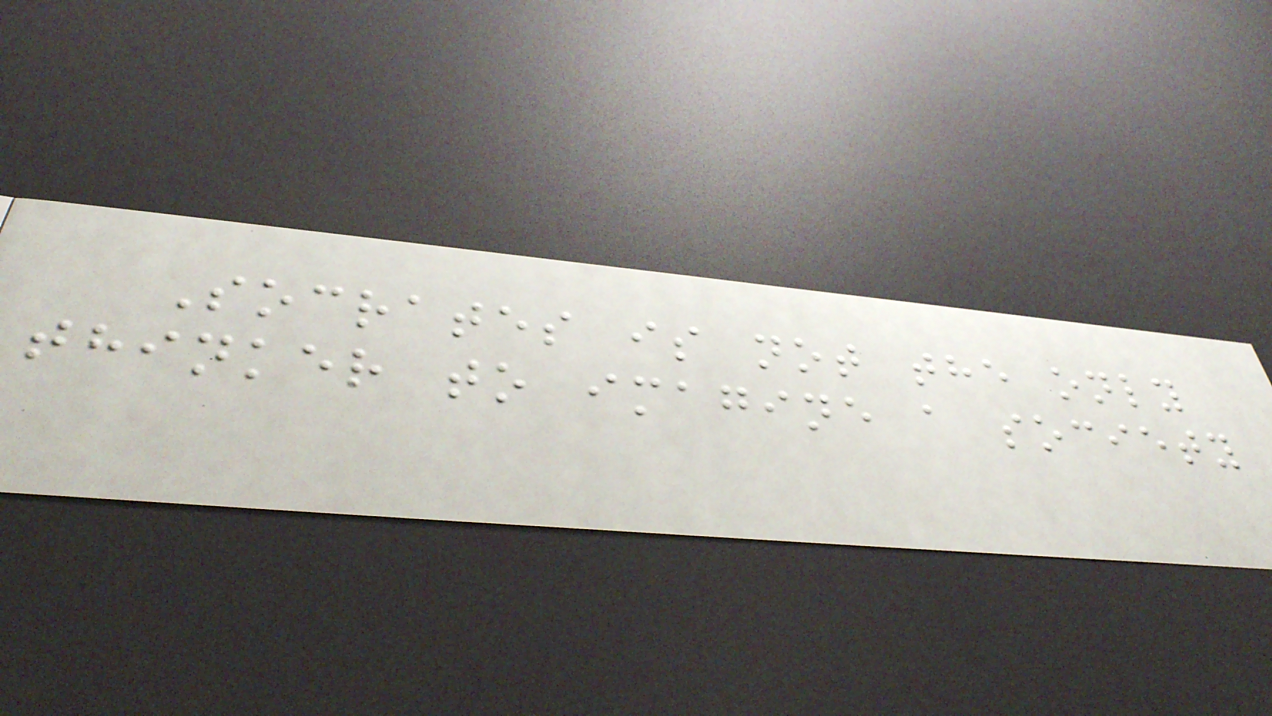Socrates is not the only
thinker to imagine a society
